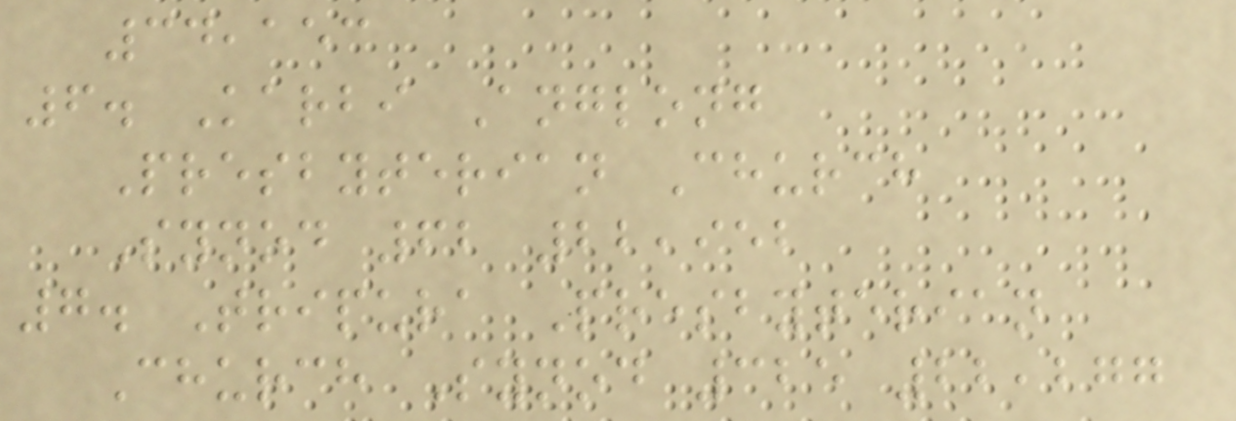34,153
6. Karbi Anglong
Presbyterian Church
Synod 62 22,952
7. Tripura Presbyterian
Church Synod 325 22,277
